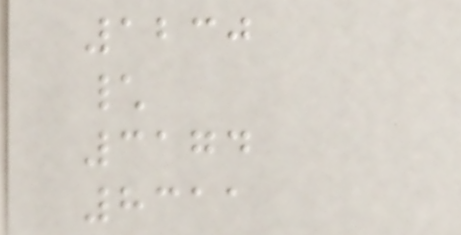1230
\
3174
8311
